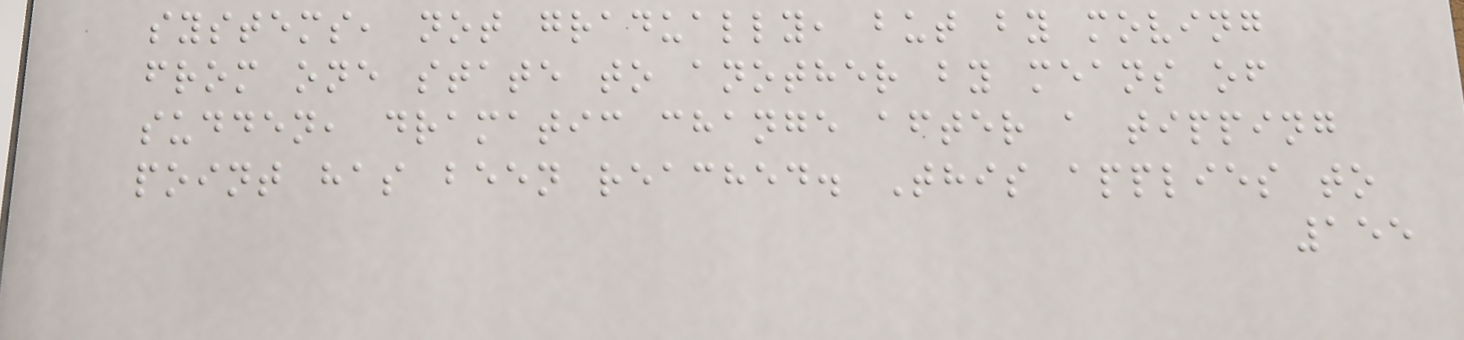systems, not gradually, but by moving
from one state to another by means of
sudden, dramatic change after a tipping
point has been reached. This applies to
155
